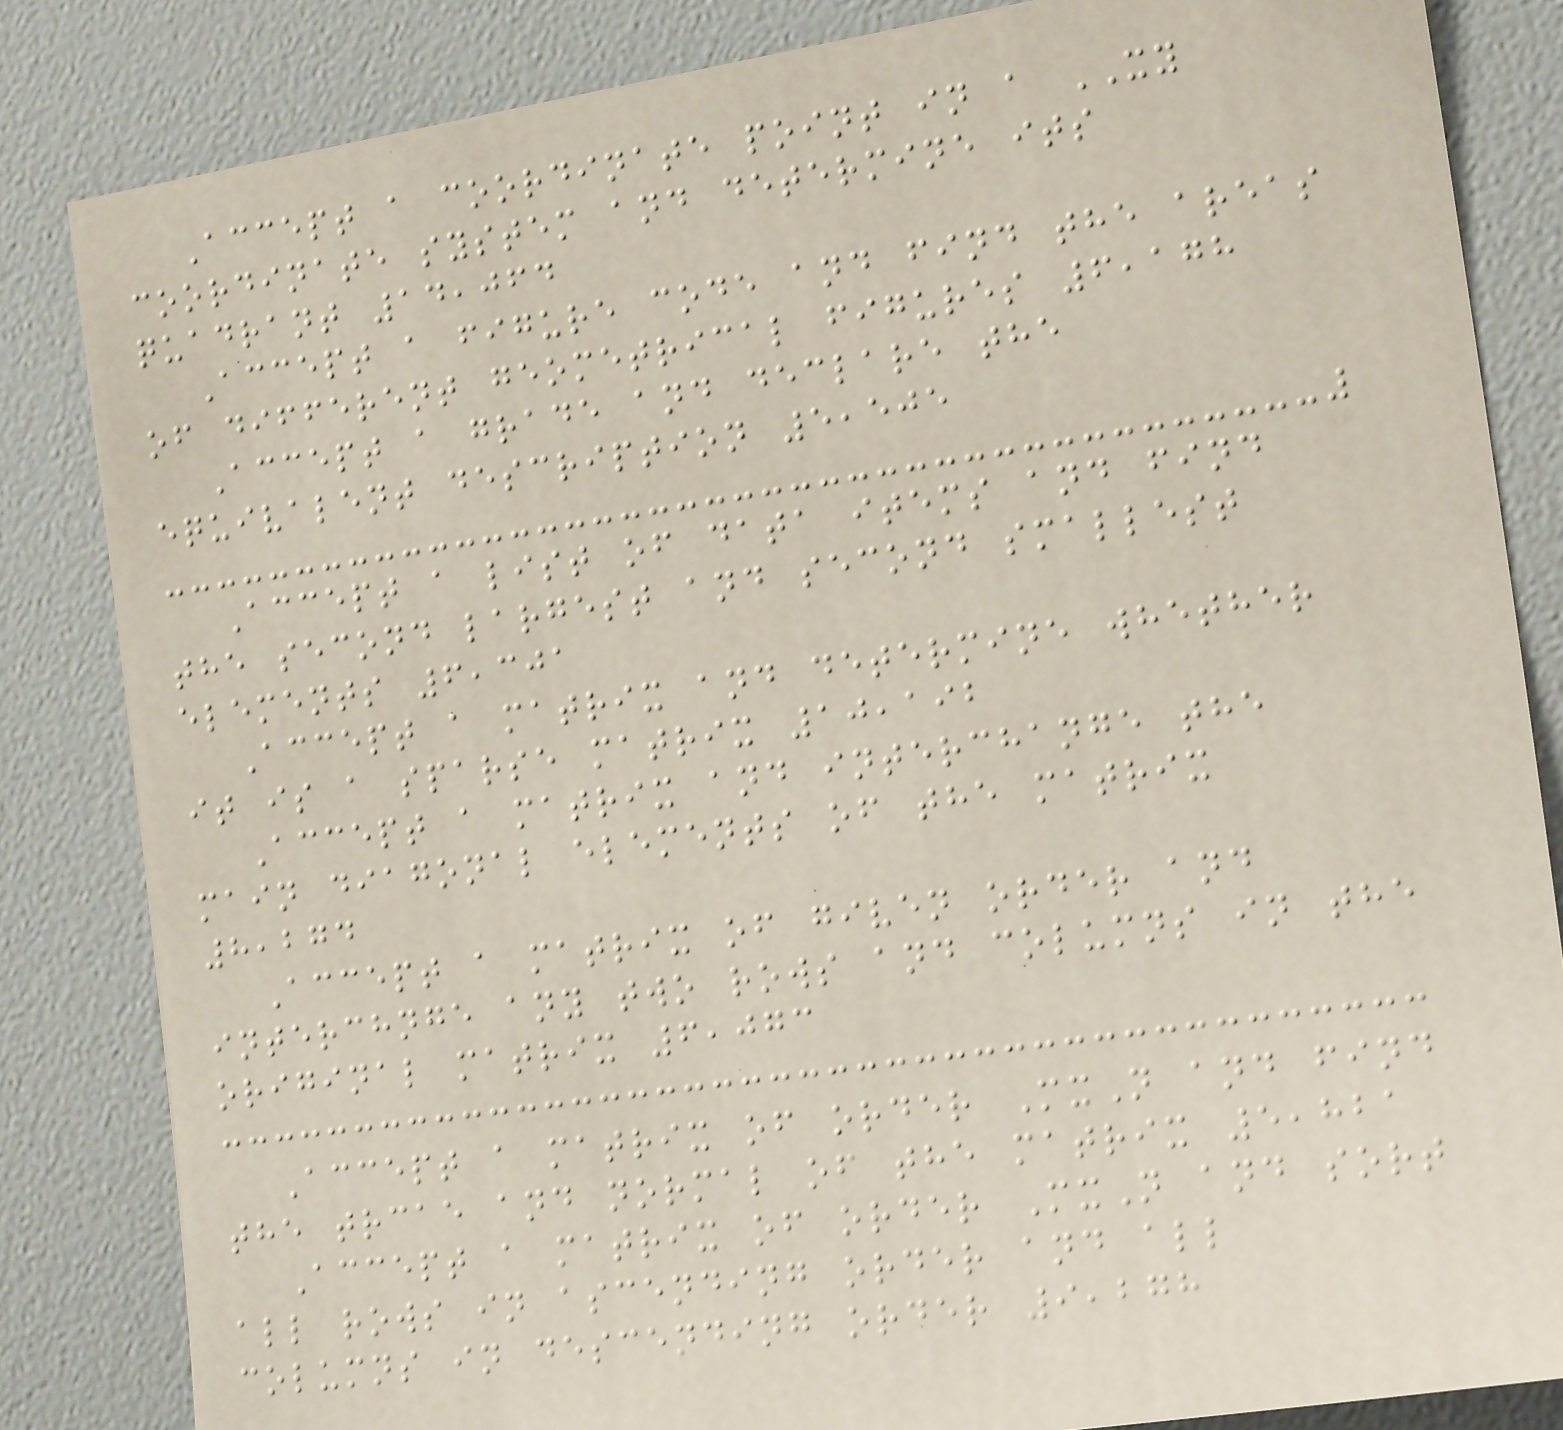Accept a coordinate point in a XY
coordinate system and determine its
quadrant 14,064
Accept a figure code and find the areas
of different geometrical figures 6,178
Accept a grade and declare the
equivalent description 5,505
Accept a list of data items and find
the second largest and second smallest
elements 6,301
Accept a matrix and determine whether
it is a sparse matrix 10,192
Accept a matrix and interchange the
main diagonal elements of the matrix
8,274
Accept a matrix of given order and
interchnge any two rows and columns in the
original matrix 6,073
Accept a matrix of order MxN and find
the trcae and normal of the matrix 5,821
Accept a matrix of order MxN and sort
all rows in ascending order and all
columns in descending order 9,278
